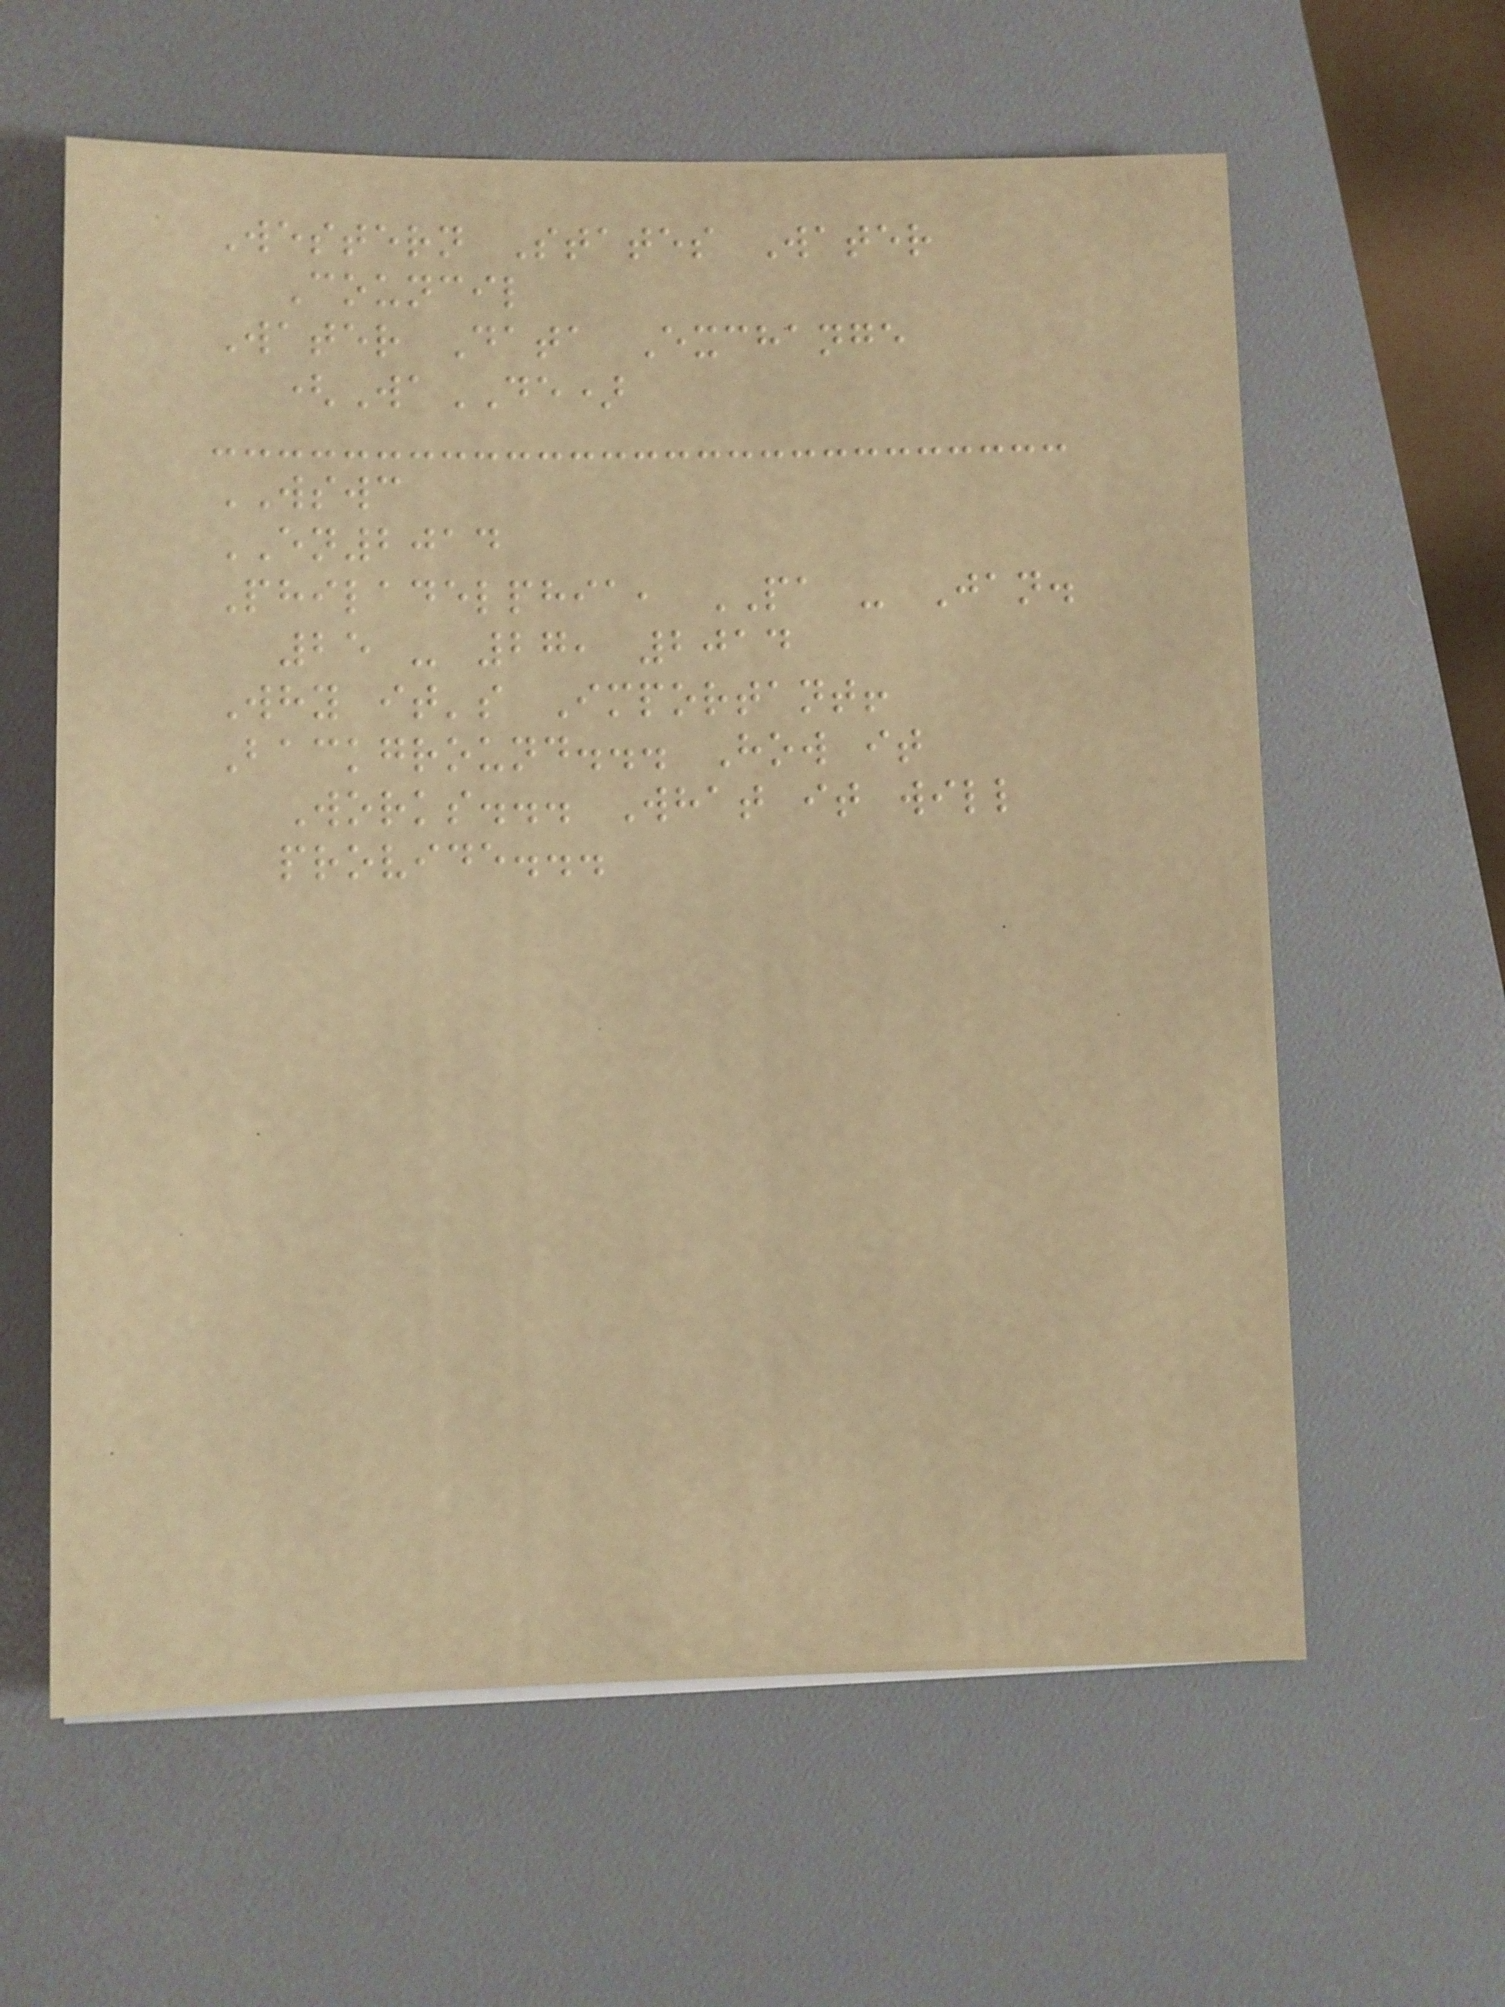Western States Water
Council
Water Data Exchange
(WaDE)
WSWC
EN2014
Philadelphia, PA - Jan.
25 - 27, 2014
Why it's Important!
Background... How it
Works... What it will
provide...
